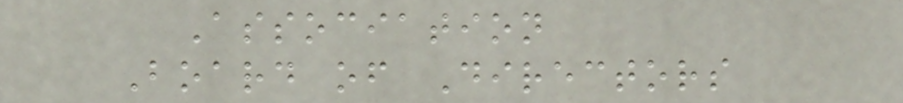Association
Board of Directors
